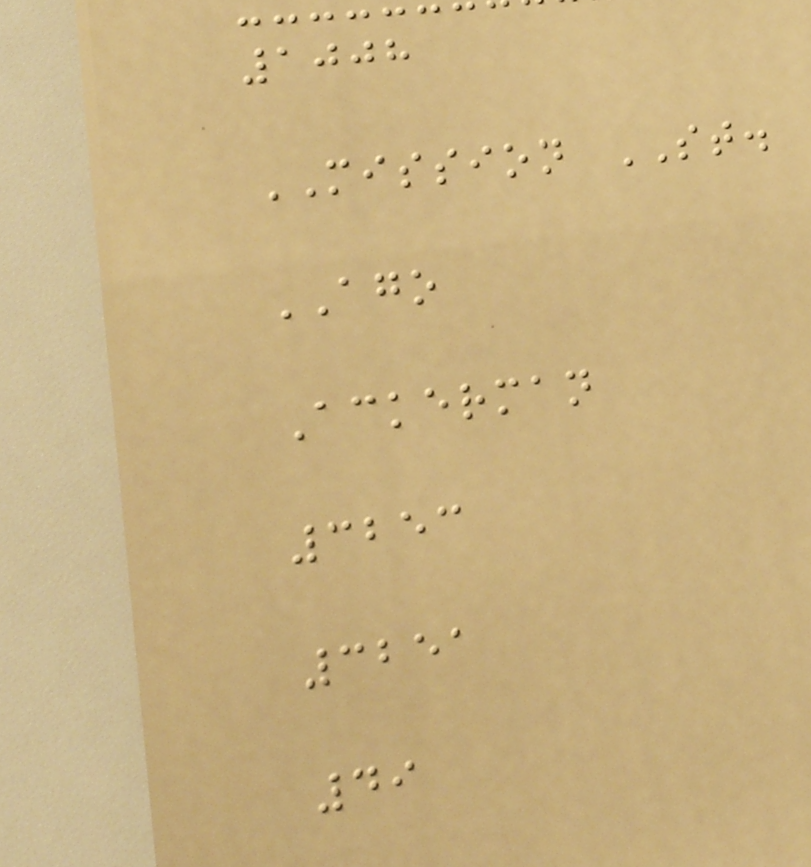1008
MISSION ST.
AGO
Ackerman
3253
3251
49
